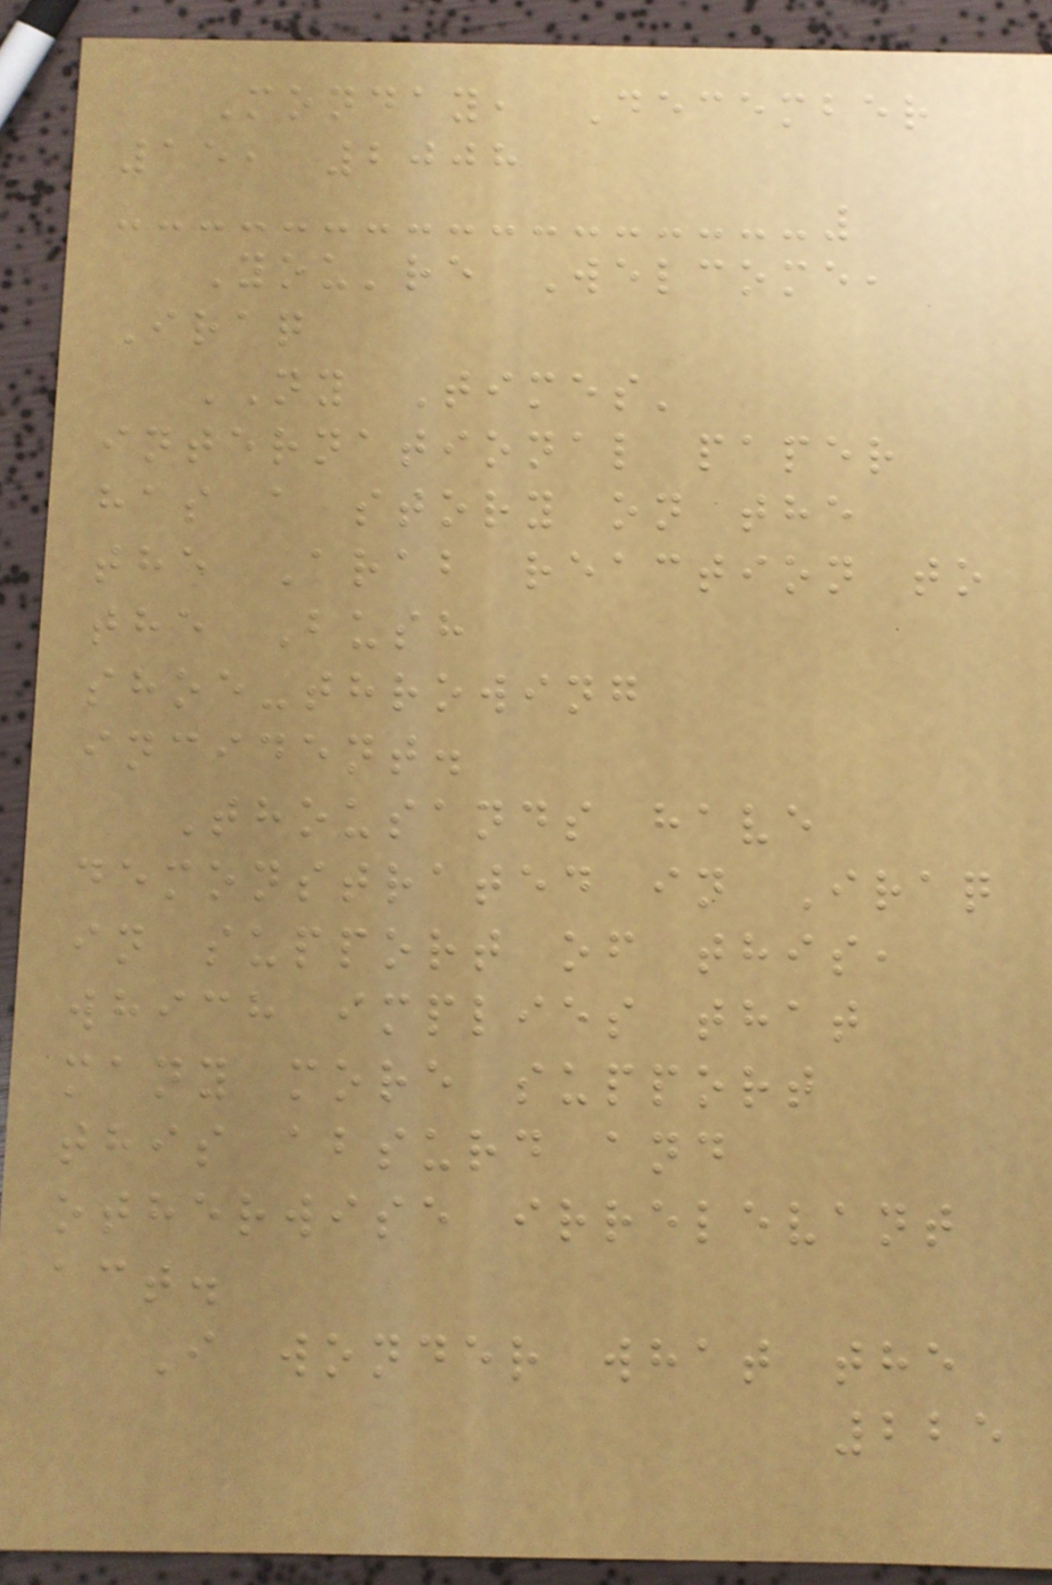Monday, December
15, 2008
You're Welcome,
Iraq
NY Times'
international paper
has a story on the
the Arab reaction to
the Bush
shoe-throwing
incident.
Thousands have
demonstrated in Iraq
in support of this,
which implies that
many more support
this absurd and
otherwise irrelevant
act.
I wonder what the
225
